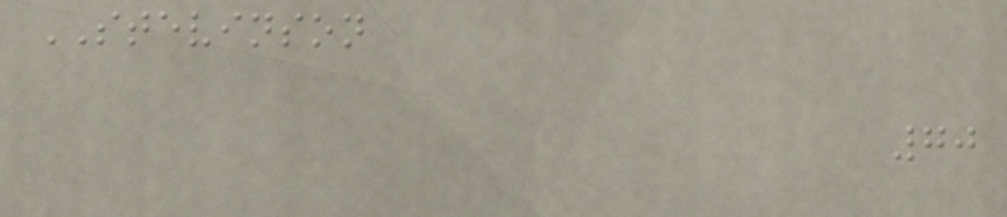STEVINSON
70
